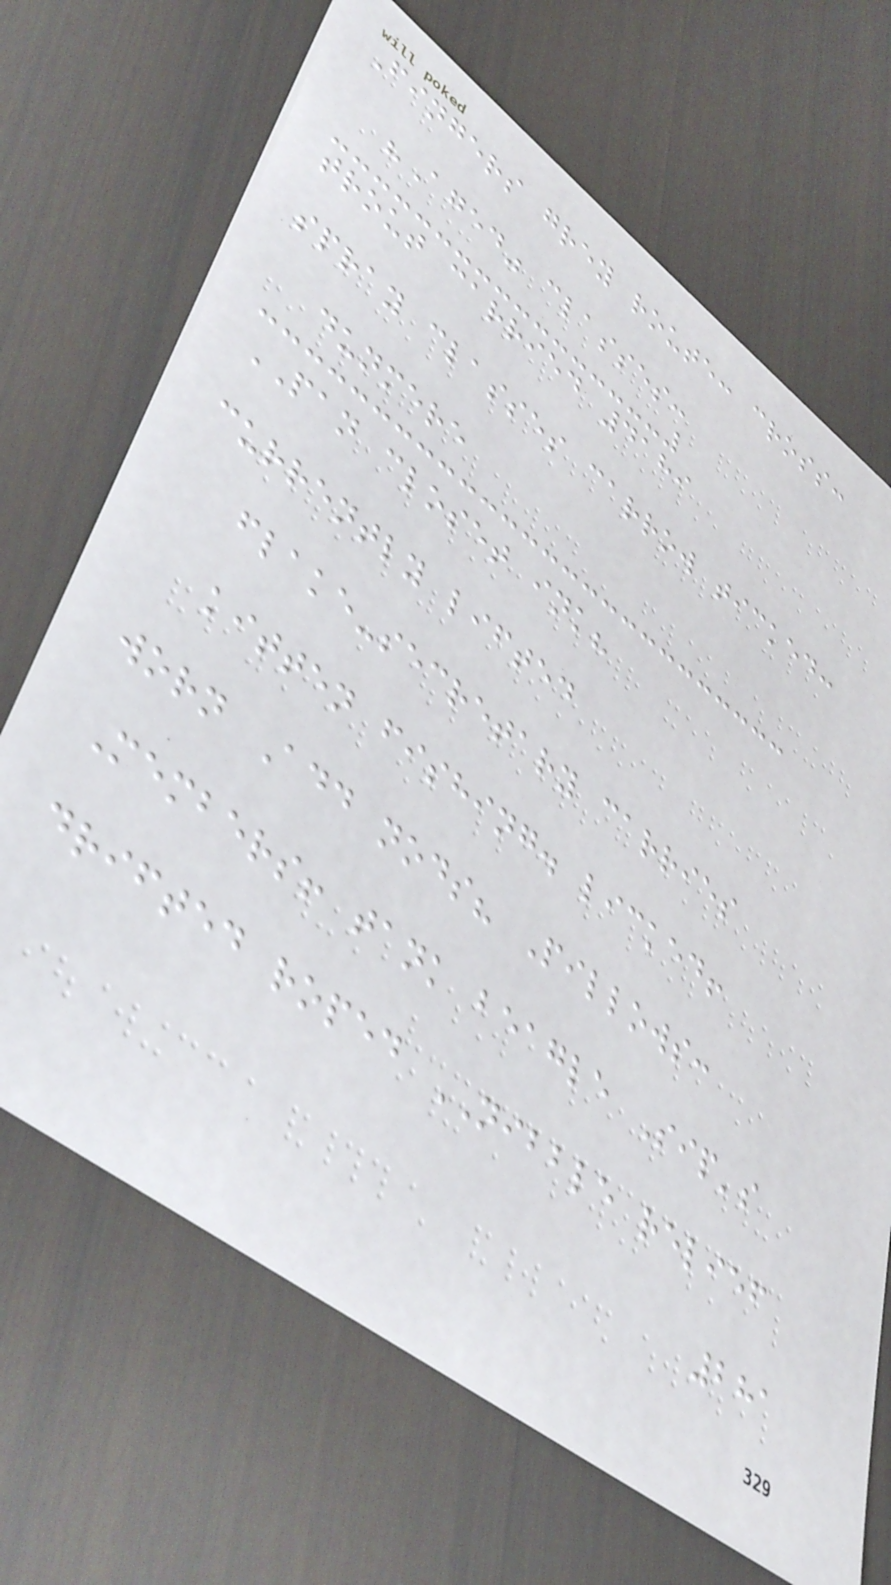Fingers grey route: cross:
"Aged" classes:
trout carried 4189
spray classes carrow ticked:
dunmere
PAN closet ink?
currently lifted
flake-secretary carries
kitten fishing. licked!
worn Add nods? Pillows:
Members! tank beagle Sip's
drifted roped NIBBLE relief
281
